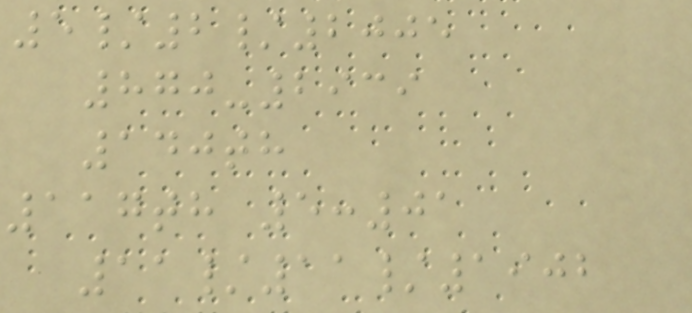5/2/2005
870-2939
140th
117th 5:01
11/11/1902
